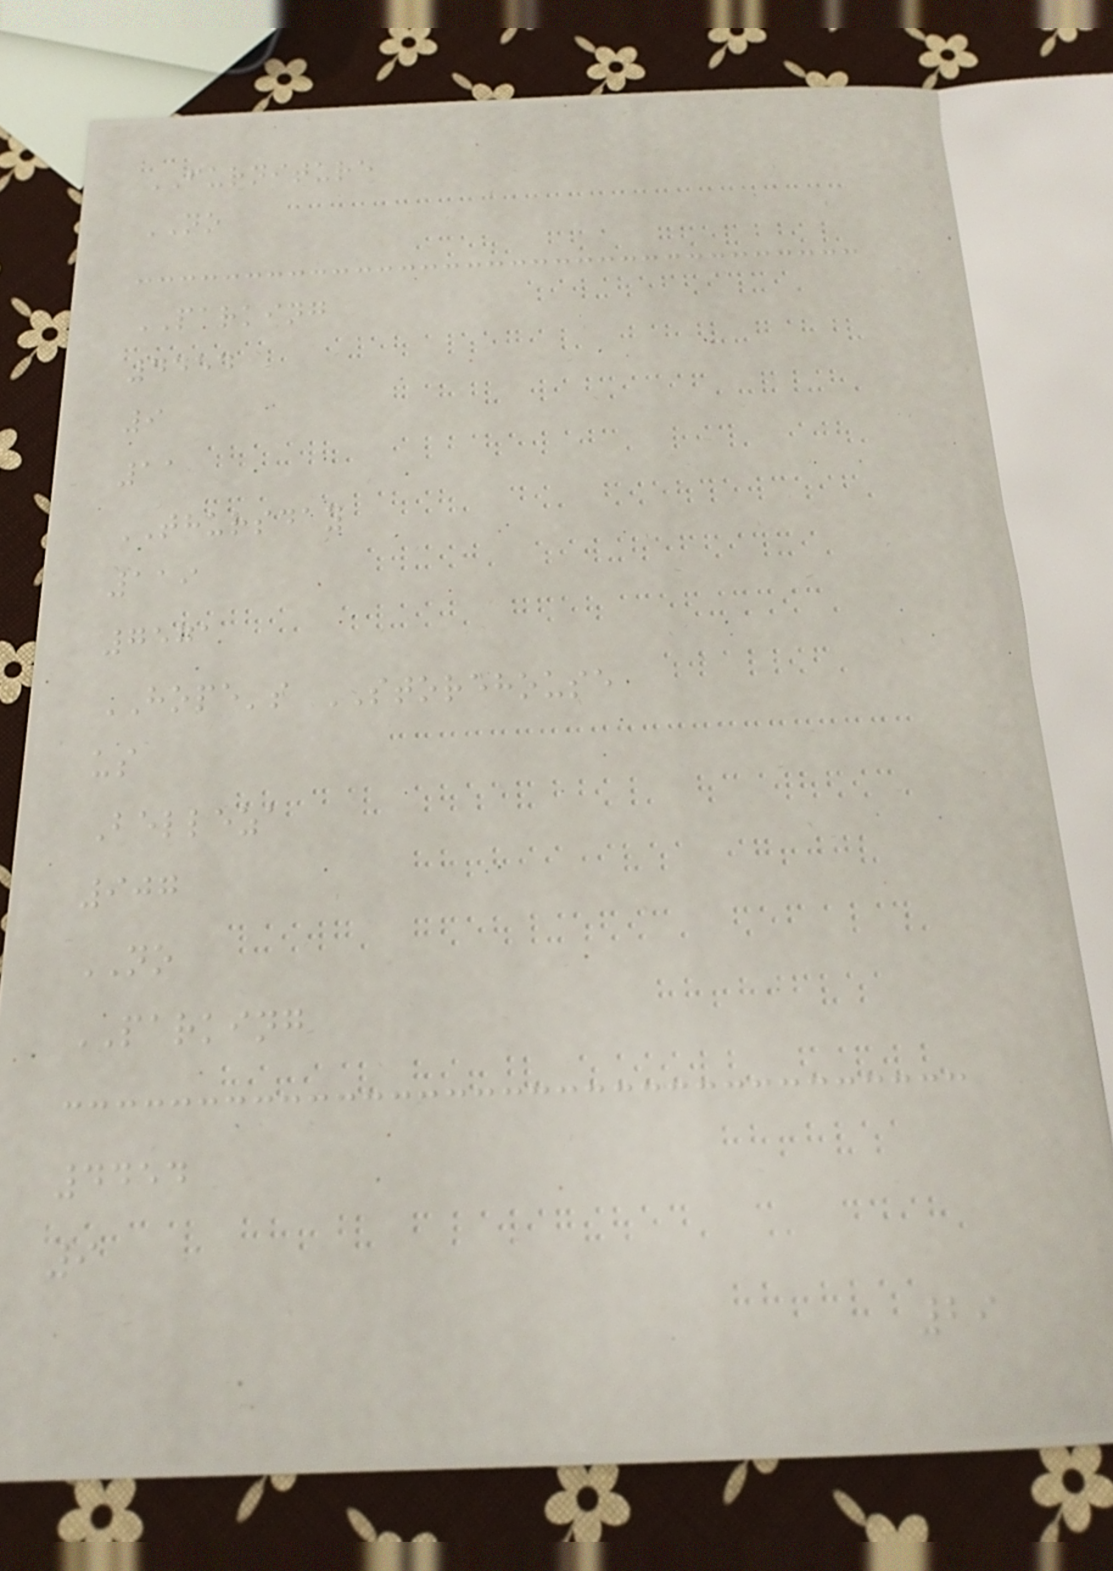FURNITURE
NO
PARKING
4454
9
11
THURSDAY
119
7571
HOPE's STOREHOUSE
us
Belleza
907
NO
PARKING
4454
9
29
